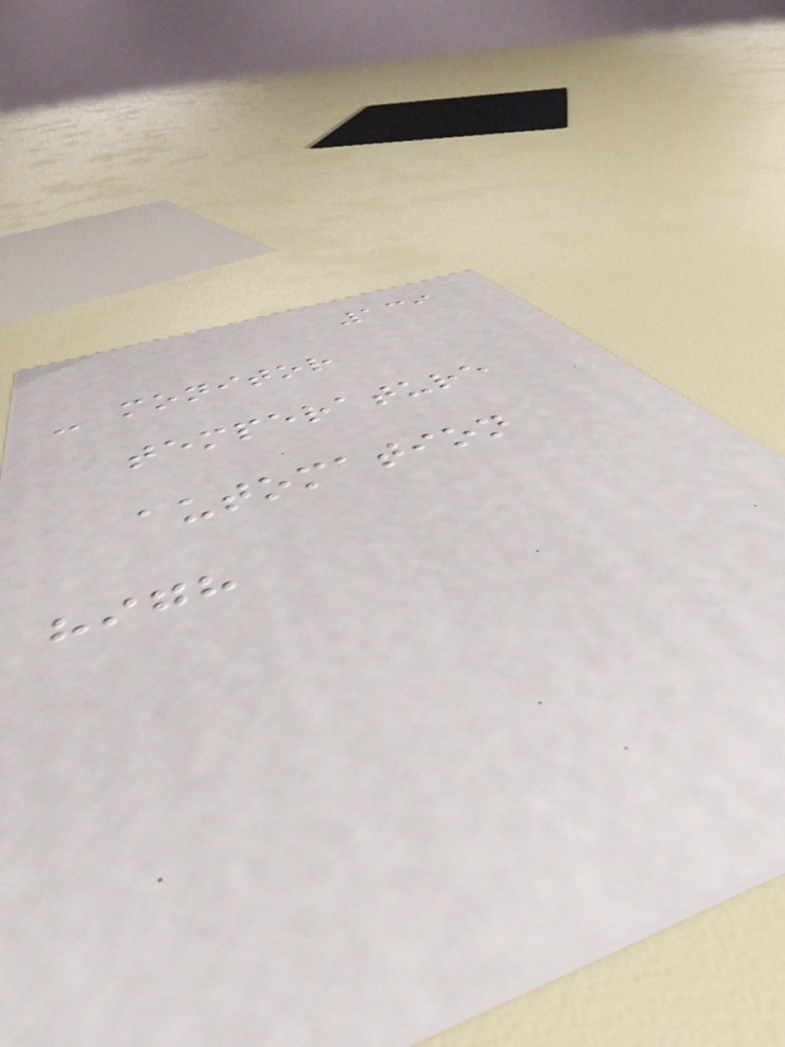139
- monitor
temperature
automation
high
